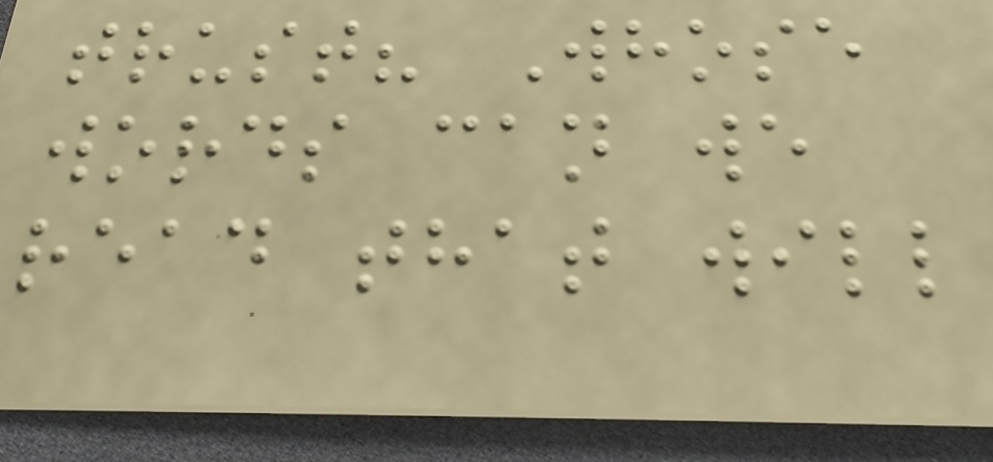trust? Whose
words can we
read that will
